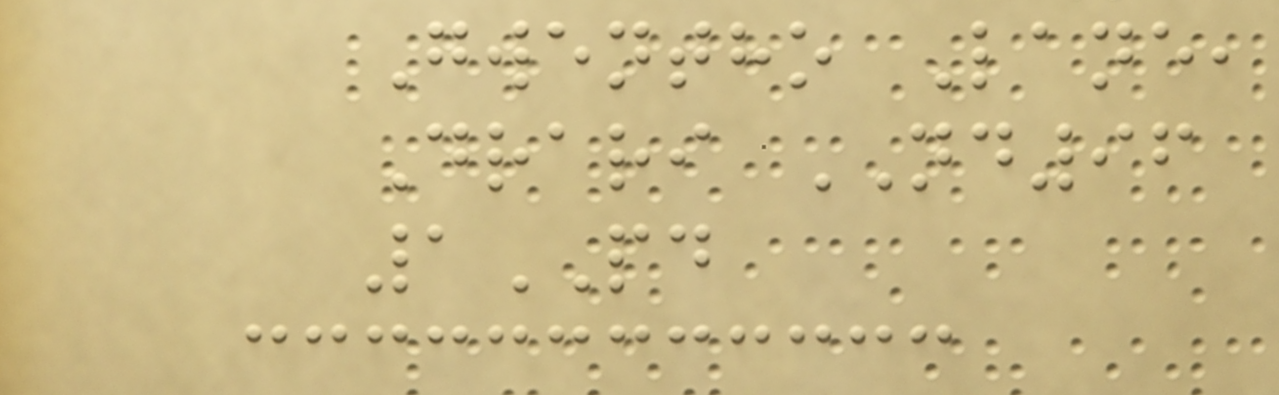Gwentho Lane,
Drari ND96
1PD
